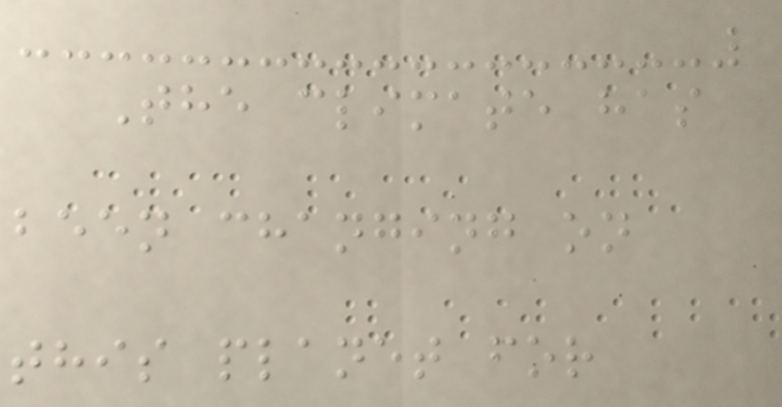The climate has
been changing on
this planet for
